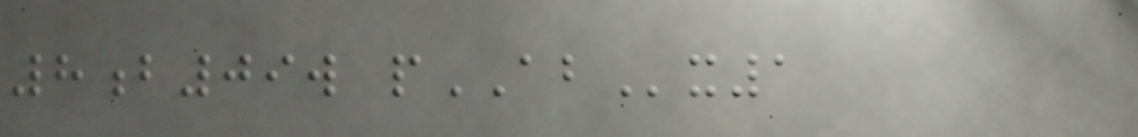8b09w pABx1
